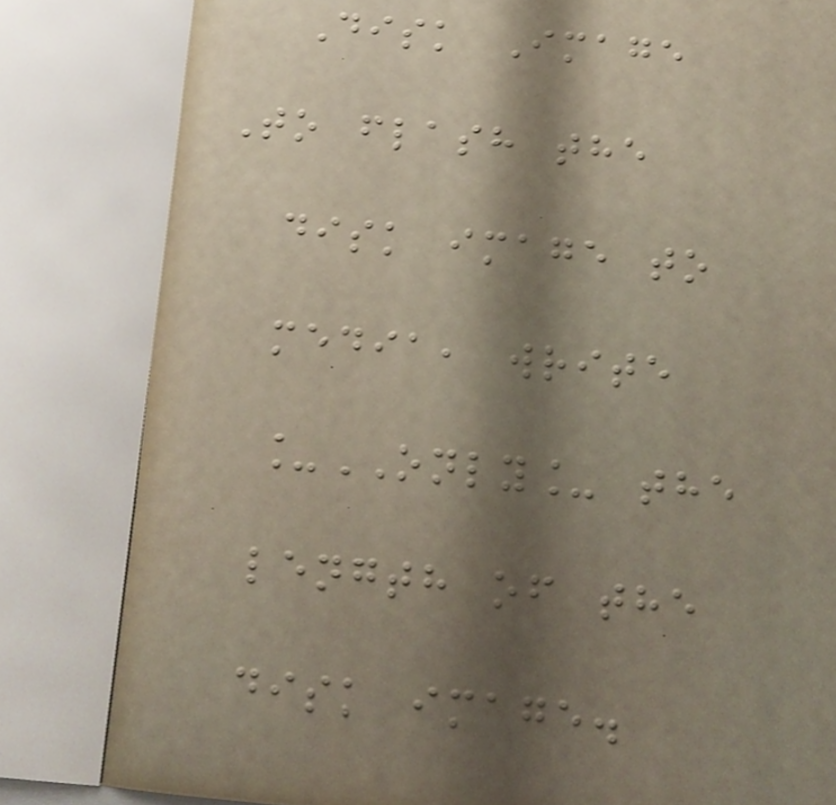Disk Image
To flash the
disk image to
media, write
_ONLY_ the
length of the
disk image.
